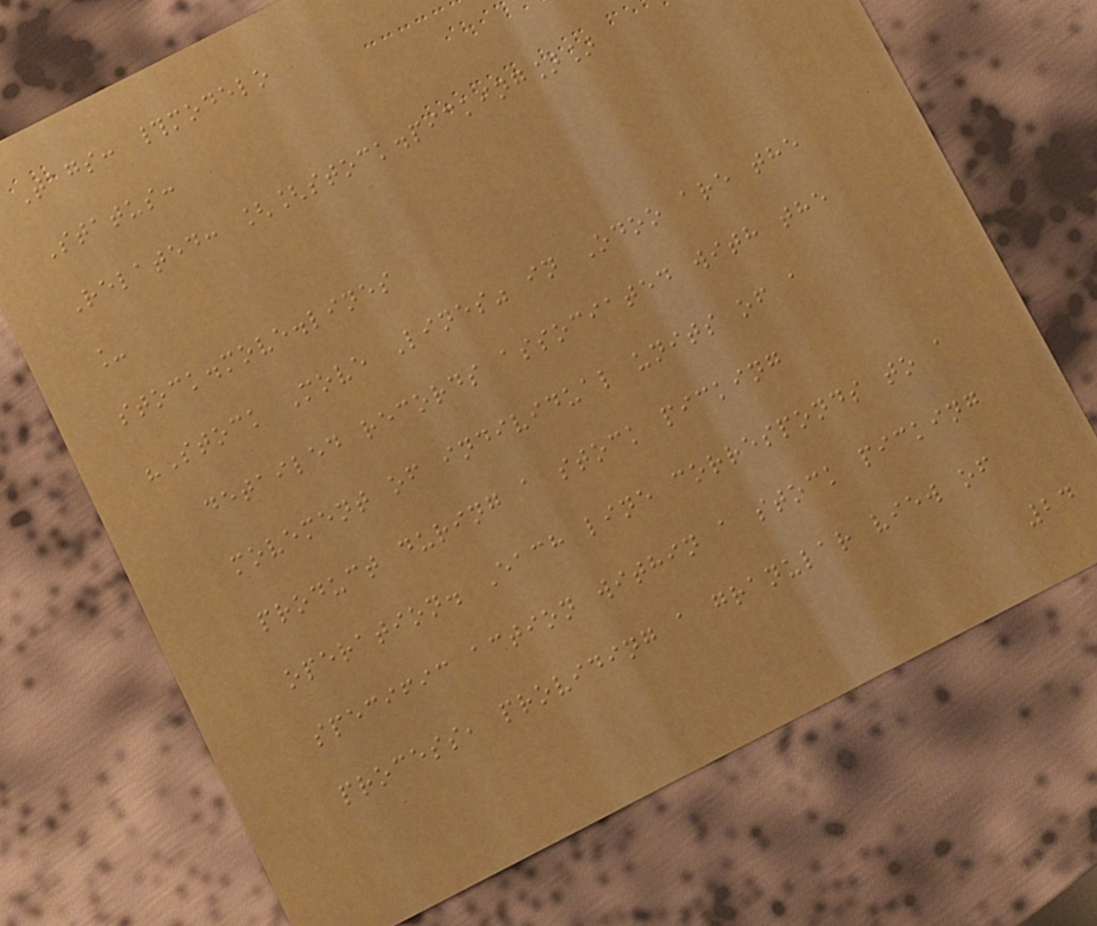Tags: #modelo
Status:
Related: [[stock.picking]]
_
stock.move.lines
"Stock Move Lines" in Odoo are the
detailed records associated with the
movement of individual units of a
product during a stock picking
operation. Each line corresponds to a
specific action within a stock picking
process, providing a granular view of
24
